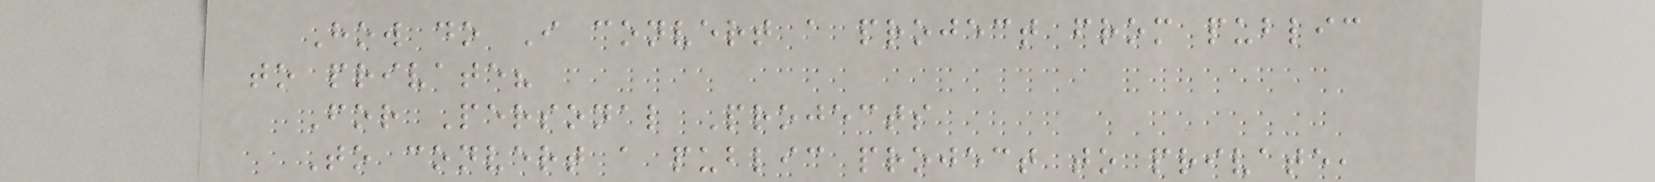How do I convert a project from public
to private?
For Personal Projects
To convert a public project to private,
